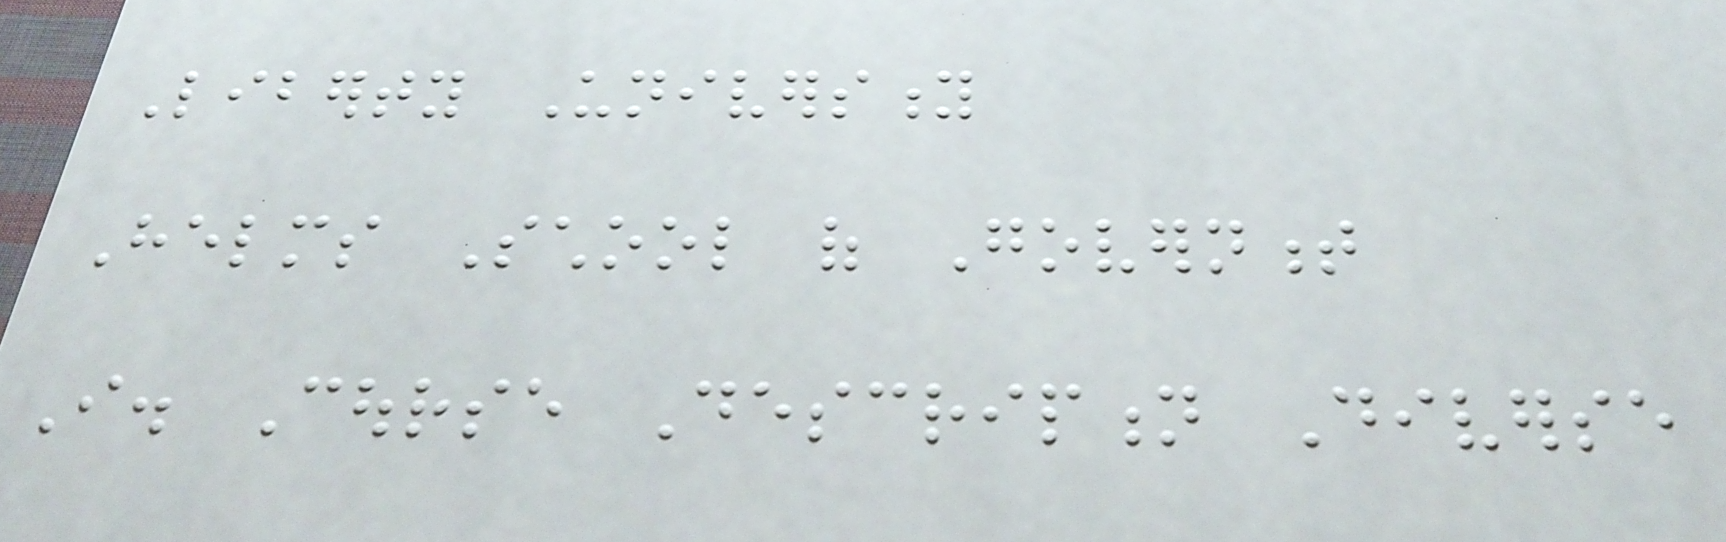Liberty University
Helms School of Government
I. Course Description Diverse
